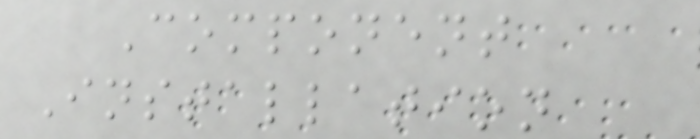Component
Installation
